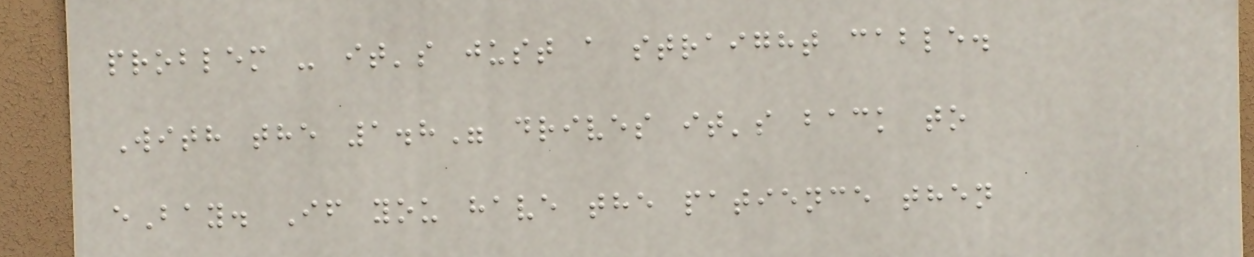problem - it's just a straight cable.
With the 1.8" drives it's back to
eBay. If you have the patience then
